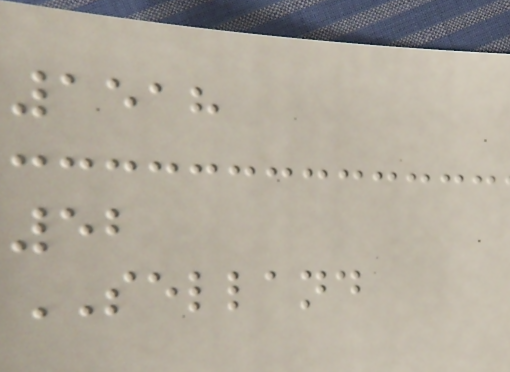1518
52
SELLAND
